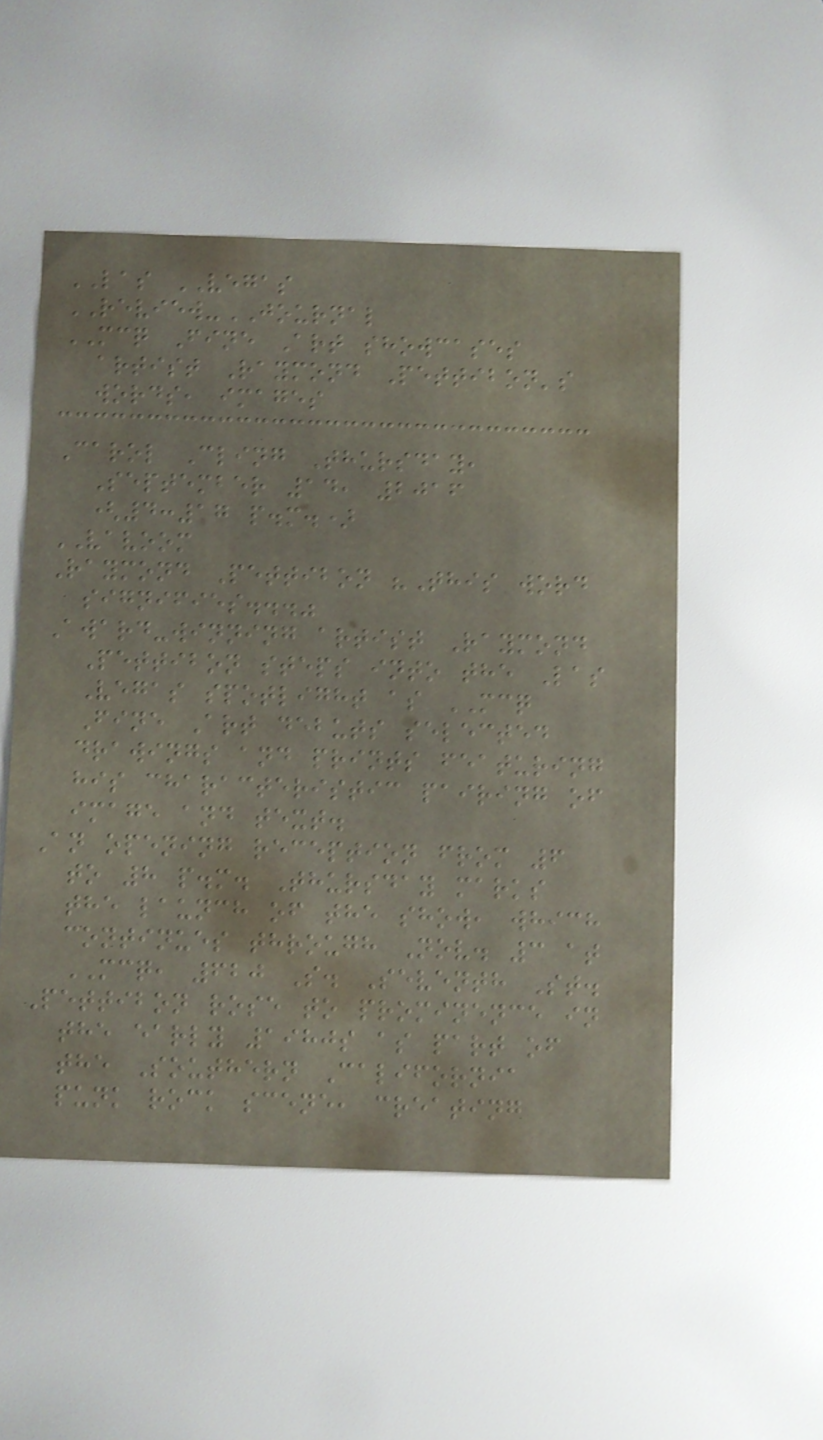LAS VEGAS
REVIEW-JOURNAL
MCQ Fine Art showcases
artist Raymond Pettibon's
words, images
Carol Cling Thursday,
September 14, 2016
(4:17 p.m.)
VAVOOM
Raymond Pettibon "This word
signifies..."
Award-winning artist Raymond
Pettibon steps into the Las
Vegas spotlight as MCQ
Fine Art debuts selected
drawings and prints featuring
his characteristic pairing of
image and text.
An opening reception from 6
to 8 p.m. Thursday marks
the launch of the show, which
continues through Nov. 3 at
MCQ, 620 S. Seventh St.
Pettibon rose to prominence in
the early 1980s as part of
the Southern California
punk rock scene, creating
